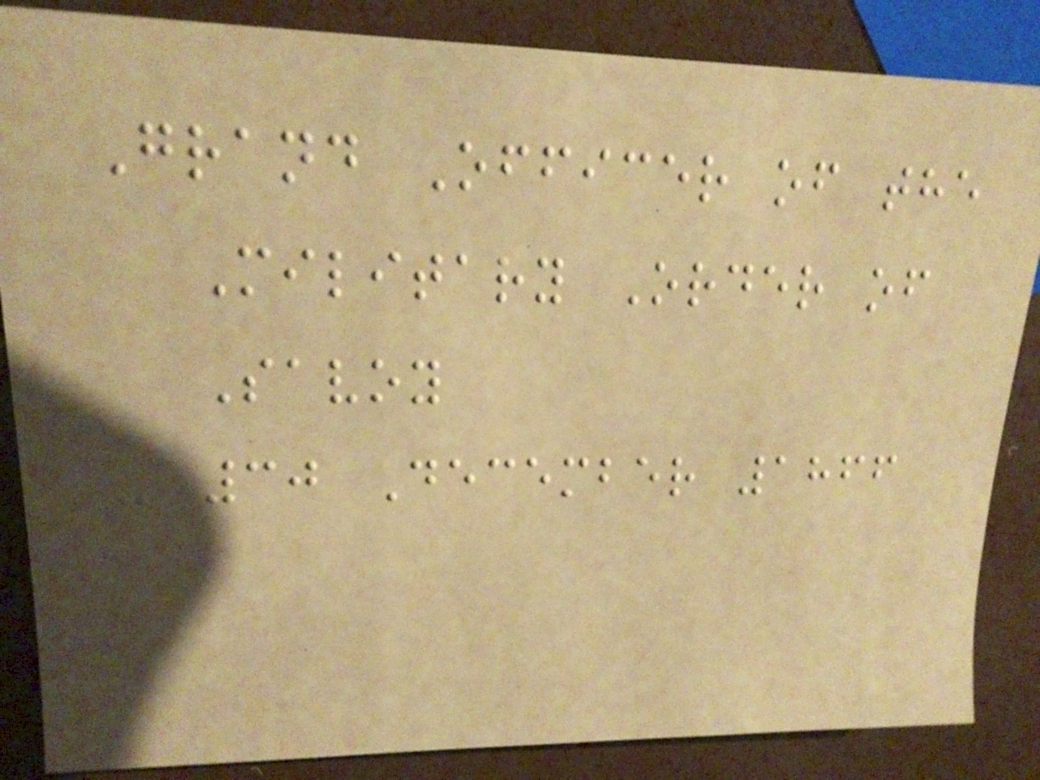Grand Officer of the
Military Order of
Savoy
- 30 December 1866
